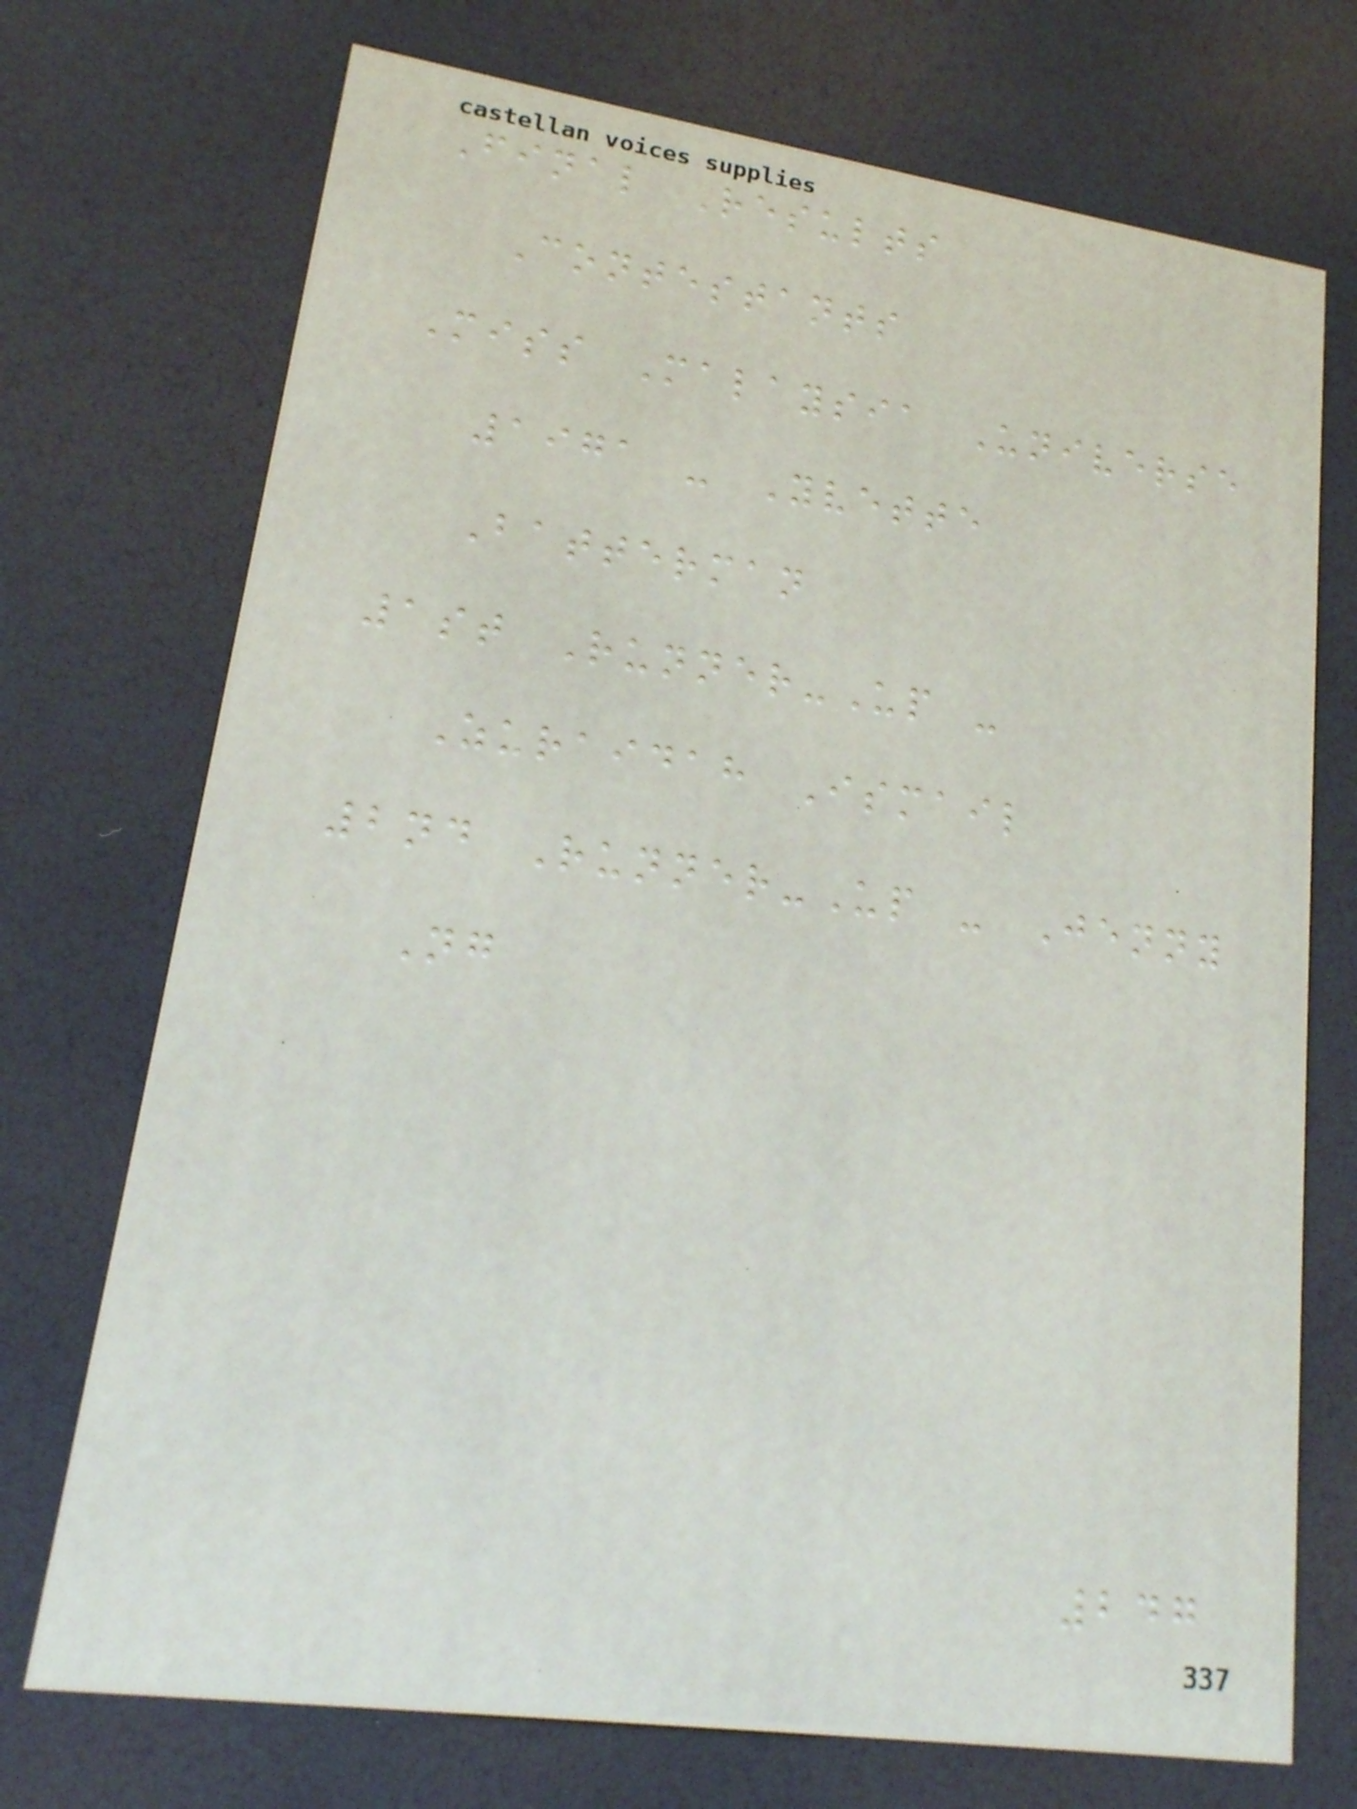Final Results
Contestants
Miss Malaysia Universe
1971 - Yvette
Batterman
1st Runner-Up -
Zuraidah Ismail
2nd Runner-Up - Jenny
Ng
247
